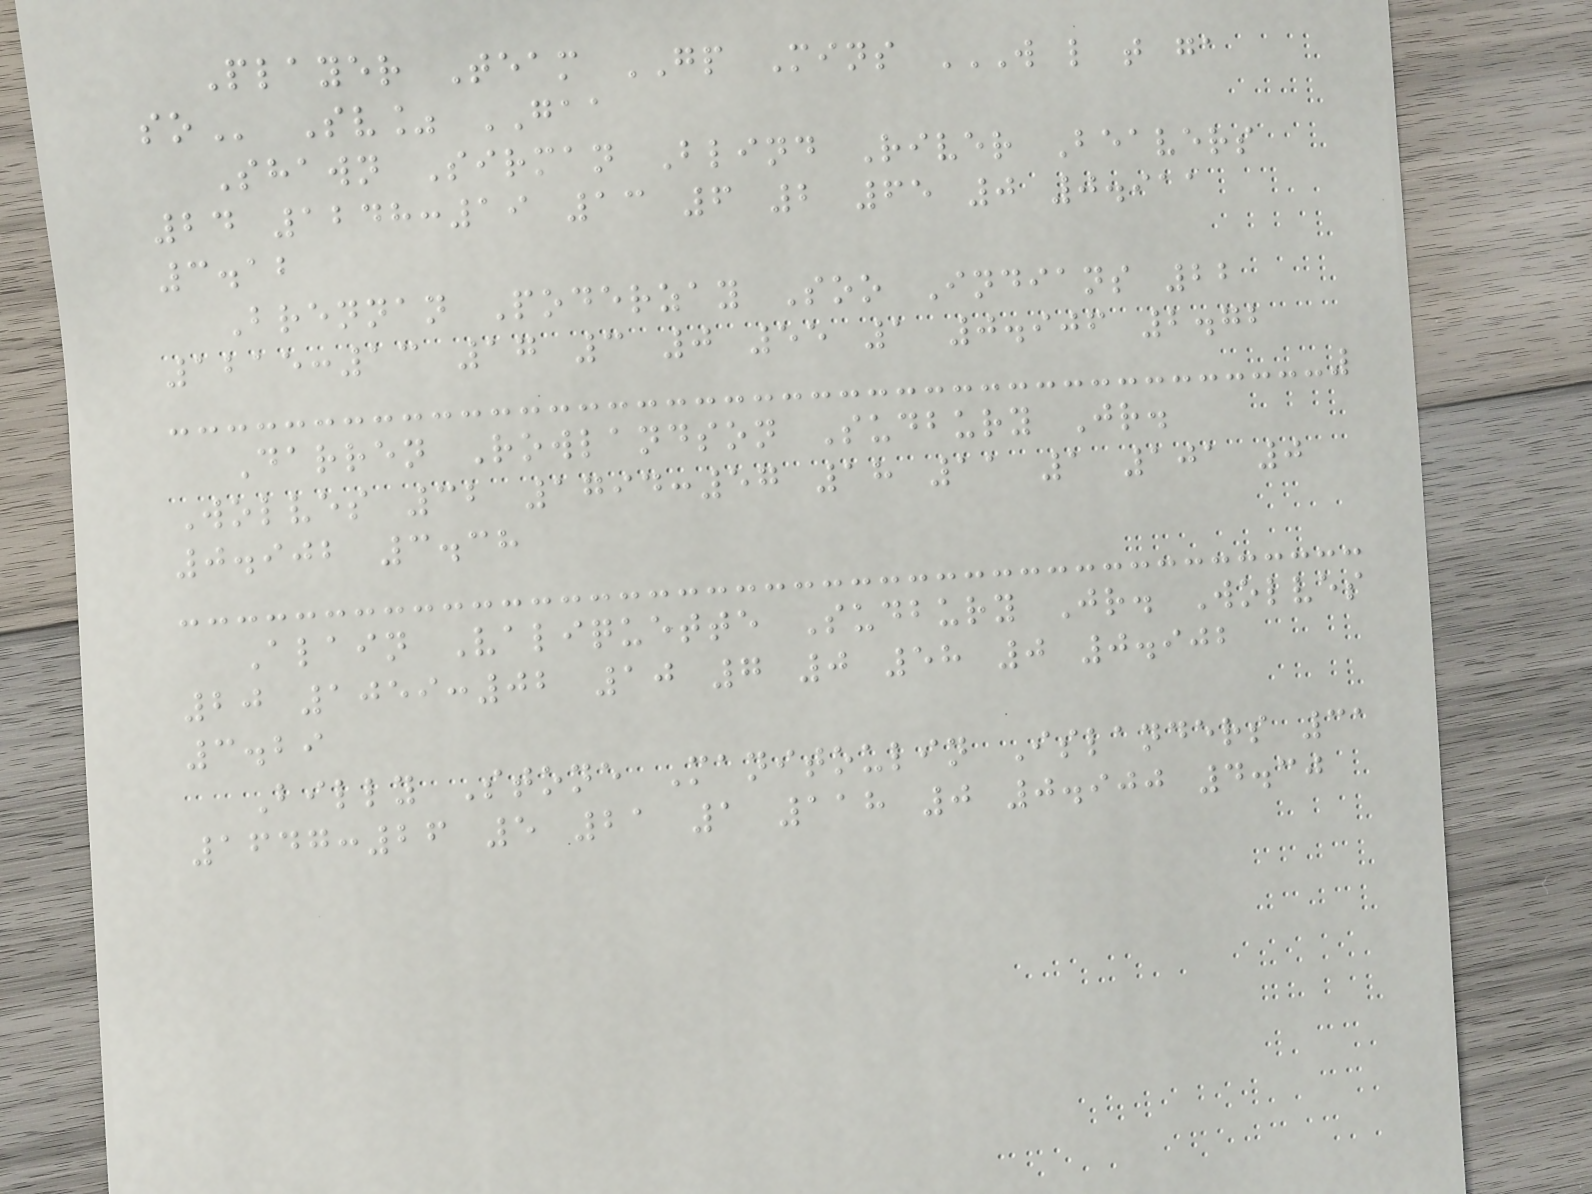Player Team GP Mins W L T GA
SO Sv% GAA
Shawn Sirman Blind River Beavers
24 1248:19 13 6 2 65 0 0.911
3.12
Brennan Poderzay Soo Indians 22
1215:13 17 3 0 55 1 0.906 2.72
Darren Rowlandson Sudbury Jr.
Wolves 32 1794:57 18 11 1 101 0
0.902 3.38
Alain Valiquette Sudbury Jr. Wolves
20 1059:02 10 7 0 58 0 0.902
3.29
Billy Stone Manitoulin Islanders 31
1647:26 5 21 1 118 0 0.900 4.30
